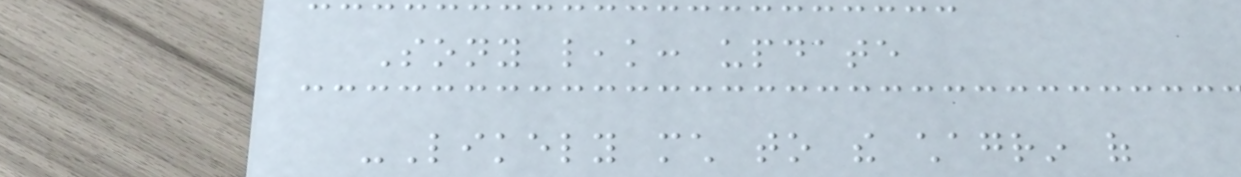Sony leak: update
-Likely much to the chagrin of
